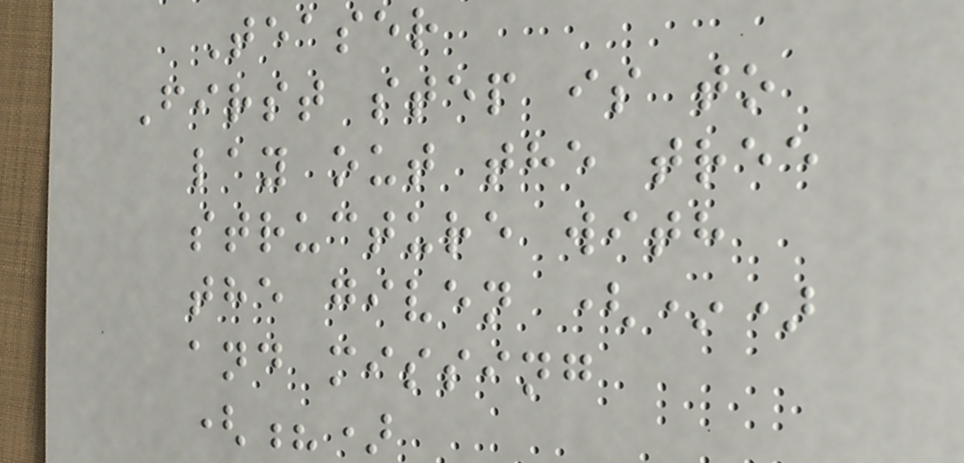Teaser
First step is to
lay out the tree
structure with
the given (*)
and missing
(?)
